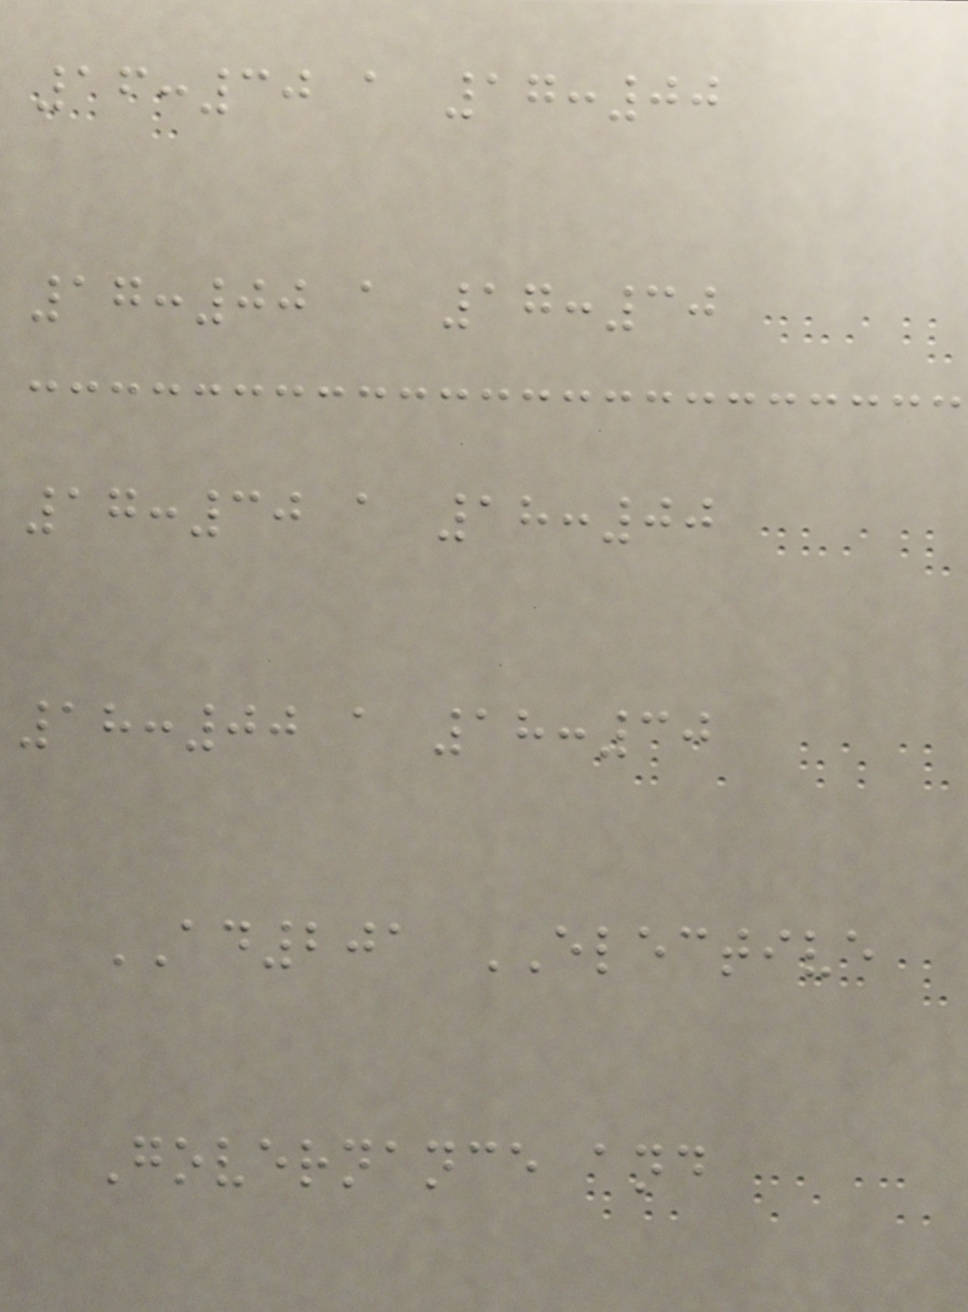16:30 a 17:00
17:00 a 17:30
17:30 a 18:00
18:00 a 18:30
AD201 ELECTIVE
Governance and
